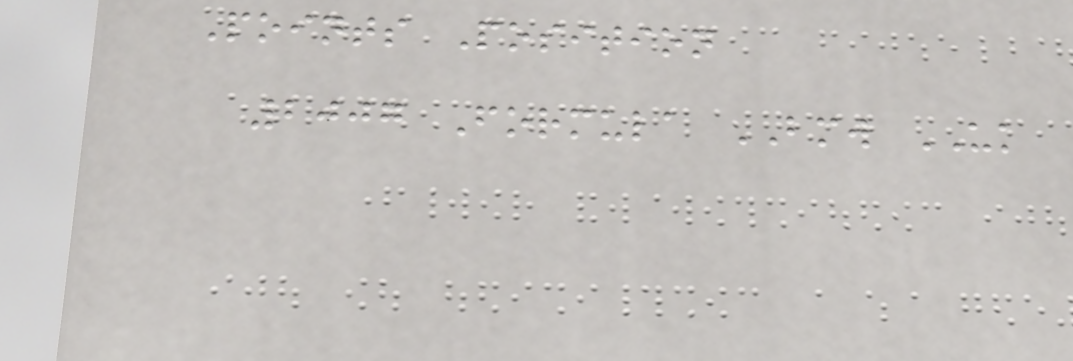Points Position
2007 Formula BMW UK
